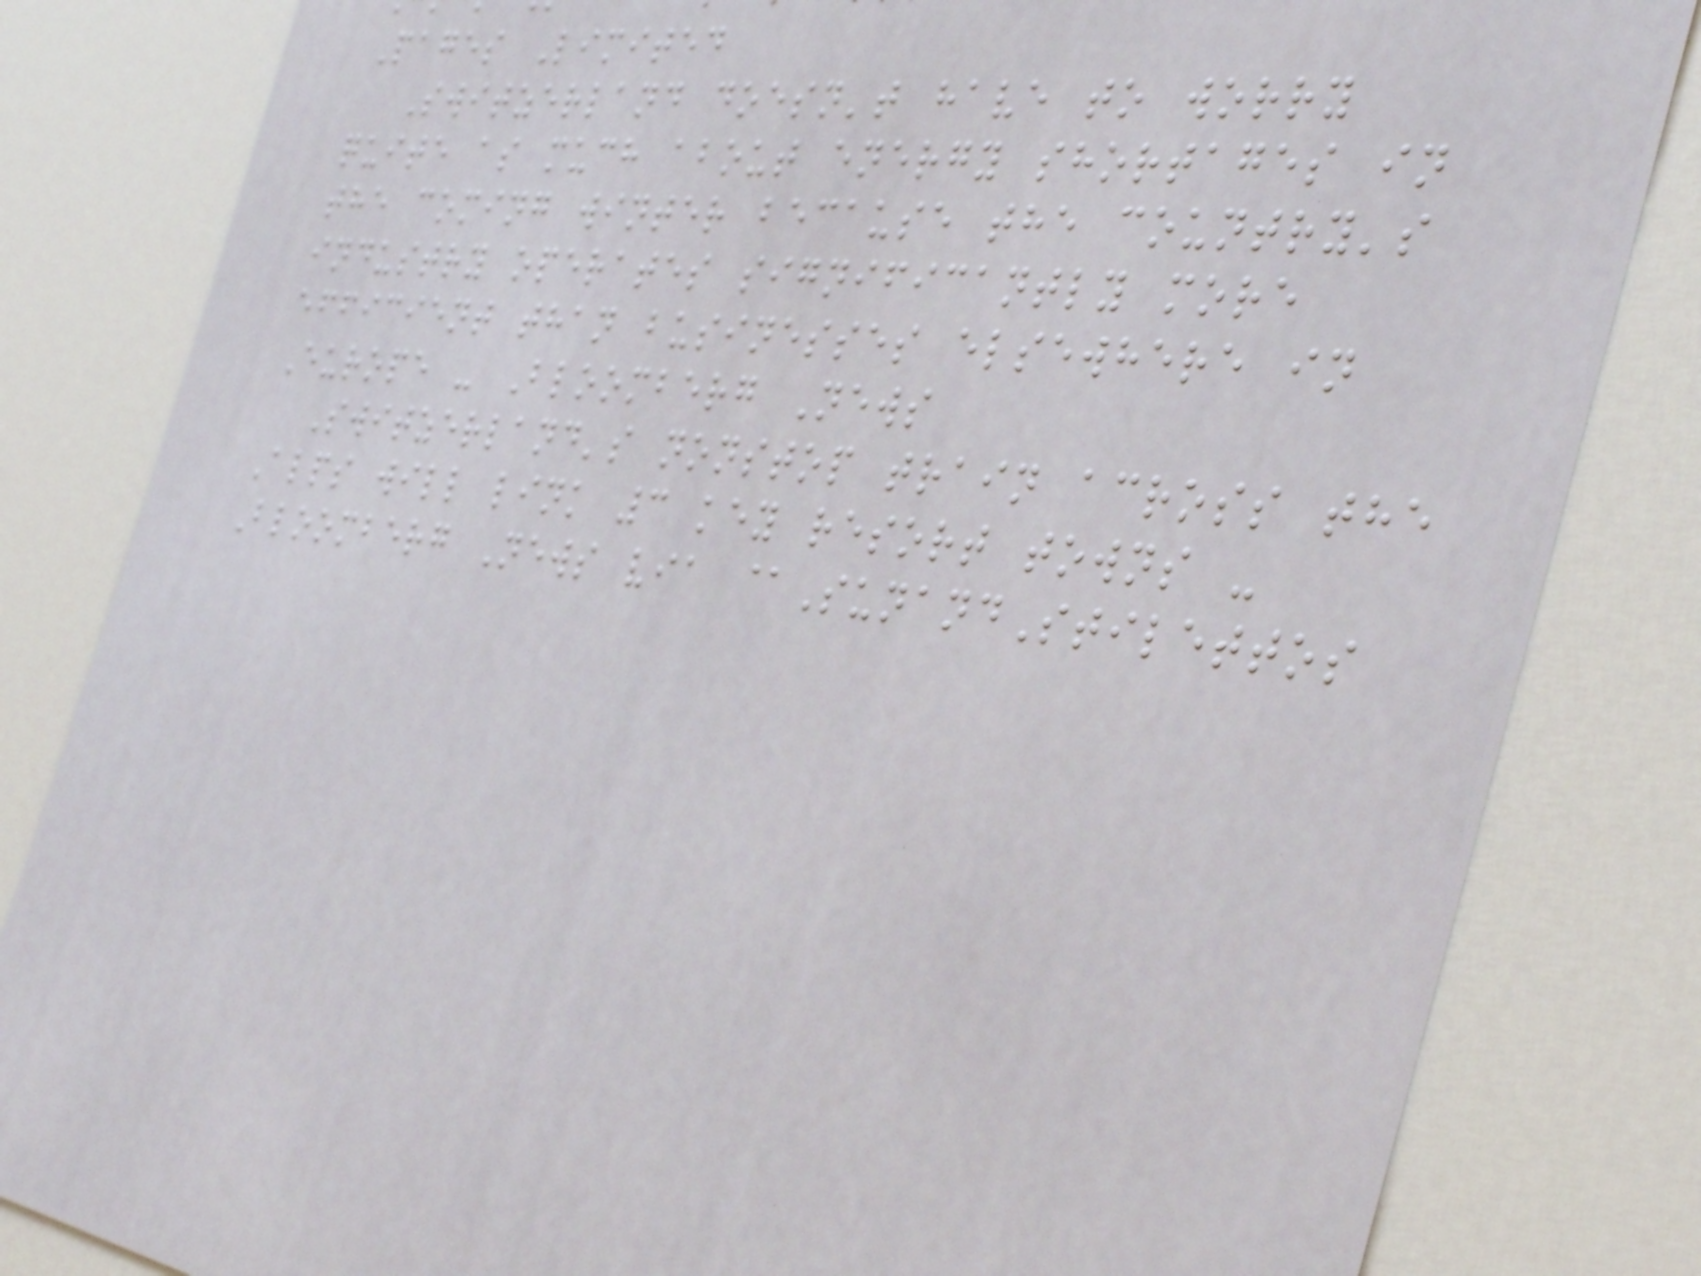Pages Limited
Switzerland doesn't have to worry
quite as much about energy shortages in
the coming winter because the country's
industry operates significantly more
efficient than businesses elsewhere in
Europe - Bloomberg News
Switzerland's nonstop train across the
Alps will link 3 key resort towns -
Bloomberg News via @SunandStilettos
